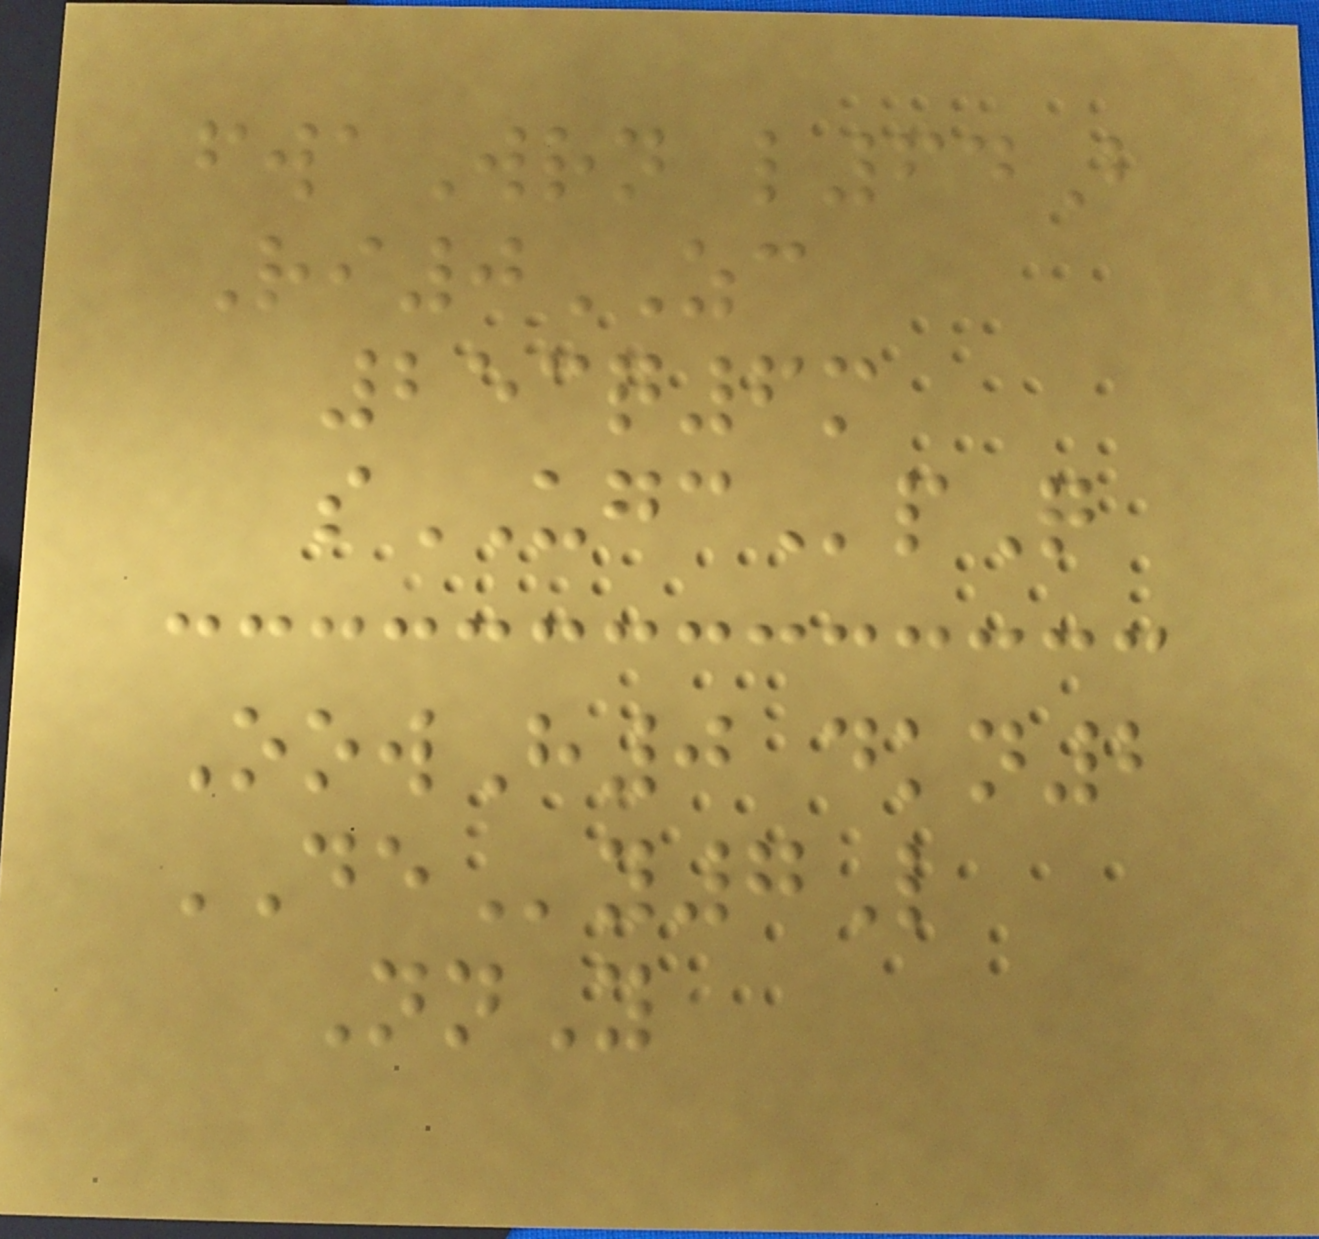fwaWrn l64B
Ri0ZC
253q6m
sUGCpQ
OowH0 dkn2
DEy7L
NnY
